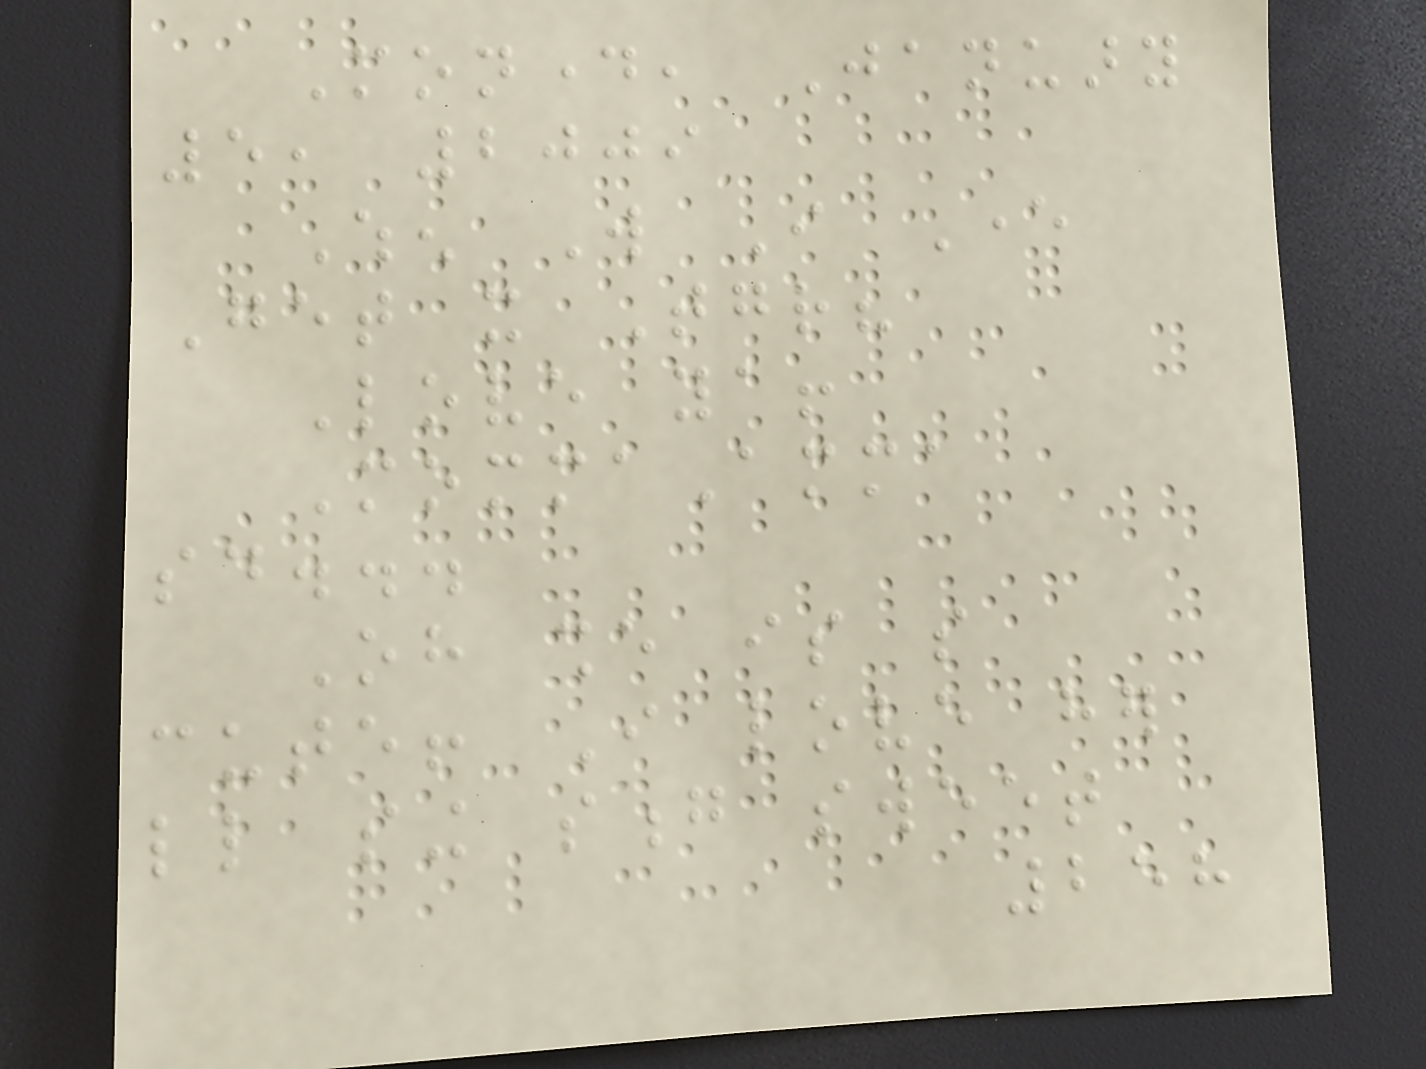Monday, January
5, 2009
When Will I Ever
Get it Together?
Love ya!
MommaAmma
said...
Oh she is so
cute! I love her
little sing song sweet
258
